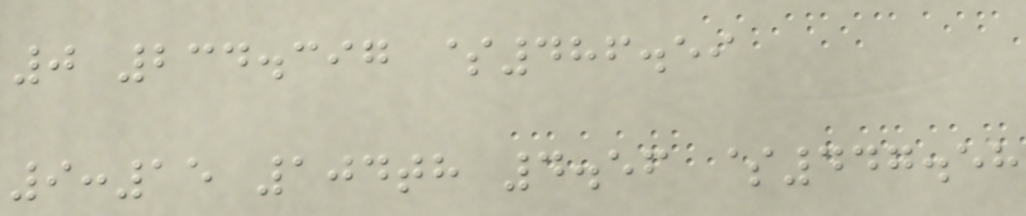0 234.397 $486.59
9:15 104th 4.56 $447.58
